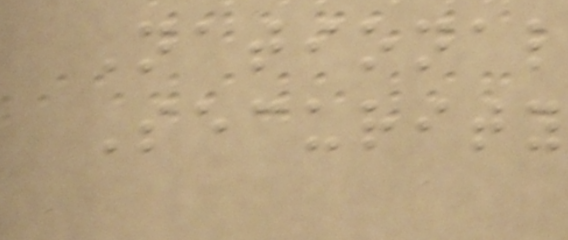National
Security
